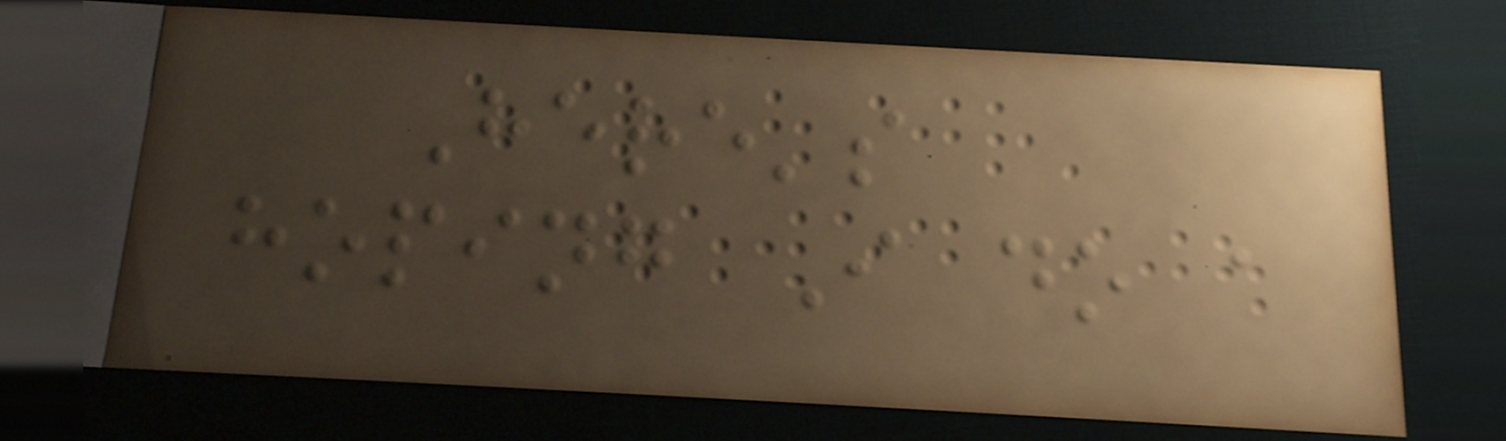Here's
hoping I do a
